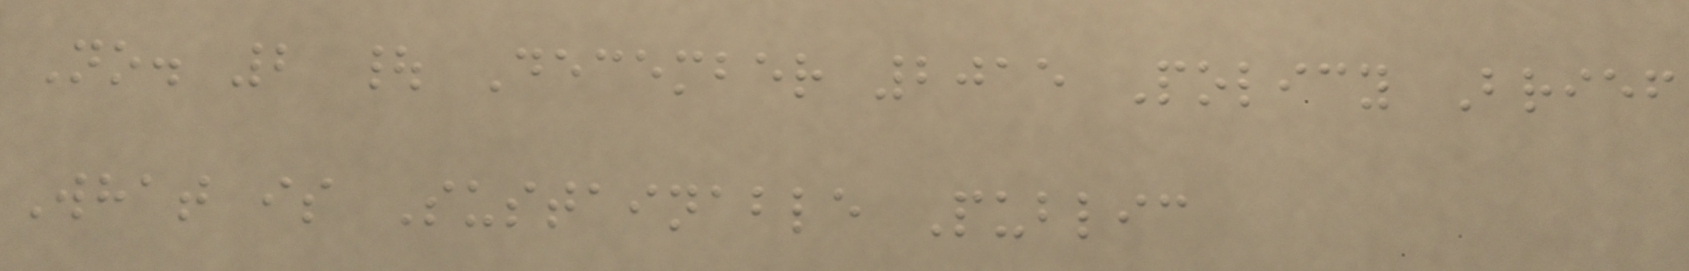No. 2 | December 2015 Policy Brief
What is Sustainable Public
